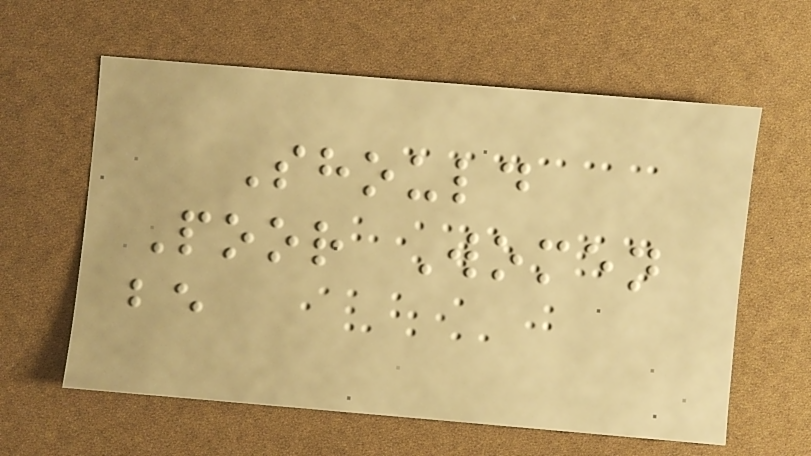Should
Poor Women
be
